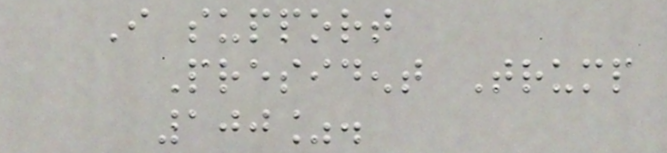I support
President Trump
100%.
